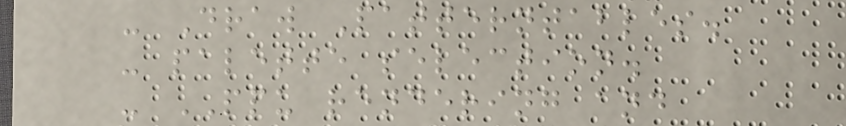- Draw Patterntables.
- palette selection.
- PPU rendering and
